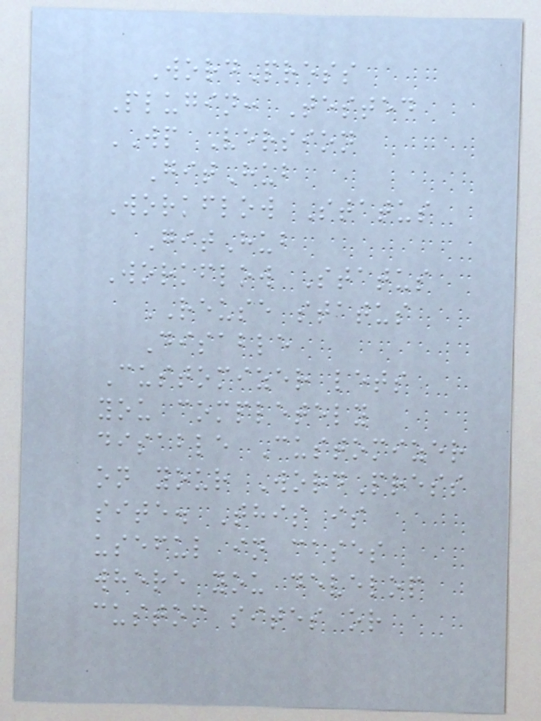WordPress
Plugin: Tested
WP Version
GitHub
Workflow Status
GitHub
Workflow Status
REUSE status
Disable
Customizer lets
you completely
disable Customizer
on your WordPress
site. This is
useful in cases
where you develop
custom sites or
